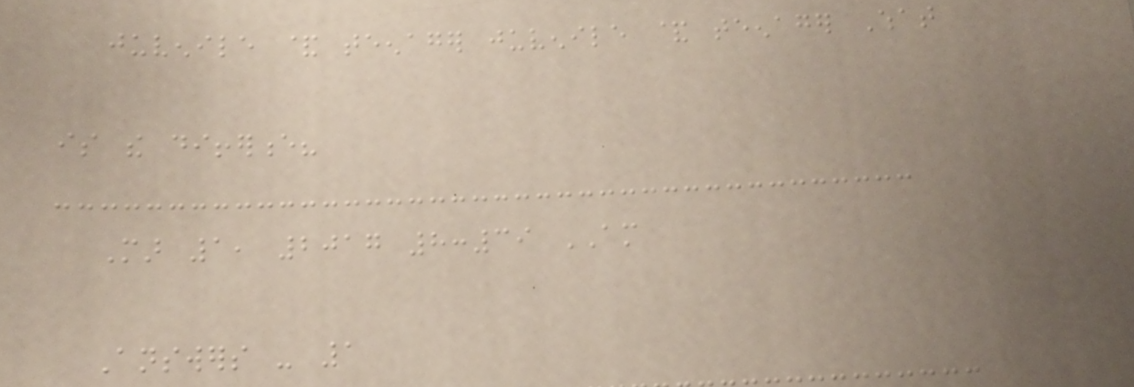juvenile & teenager juvenile & teenager What
is the difference?
Mar 1, 2017 8:39 AM
Answers - 1
